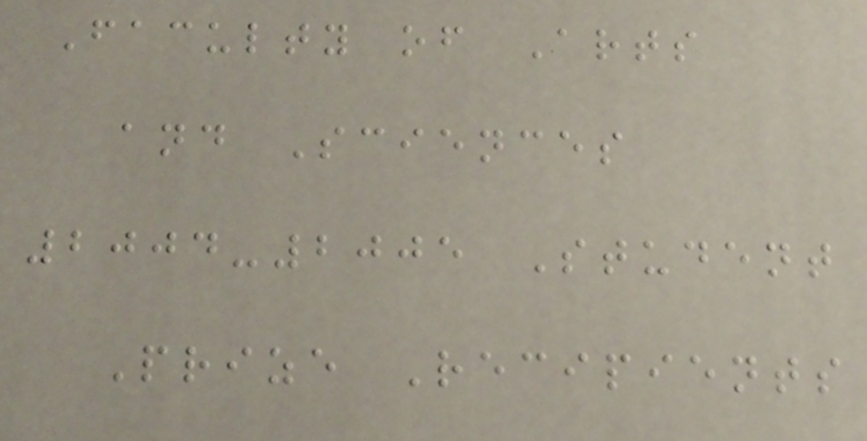Faculty of Arts
and Sciences
2004-2005 Student
Prize Recipients
